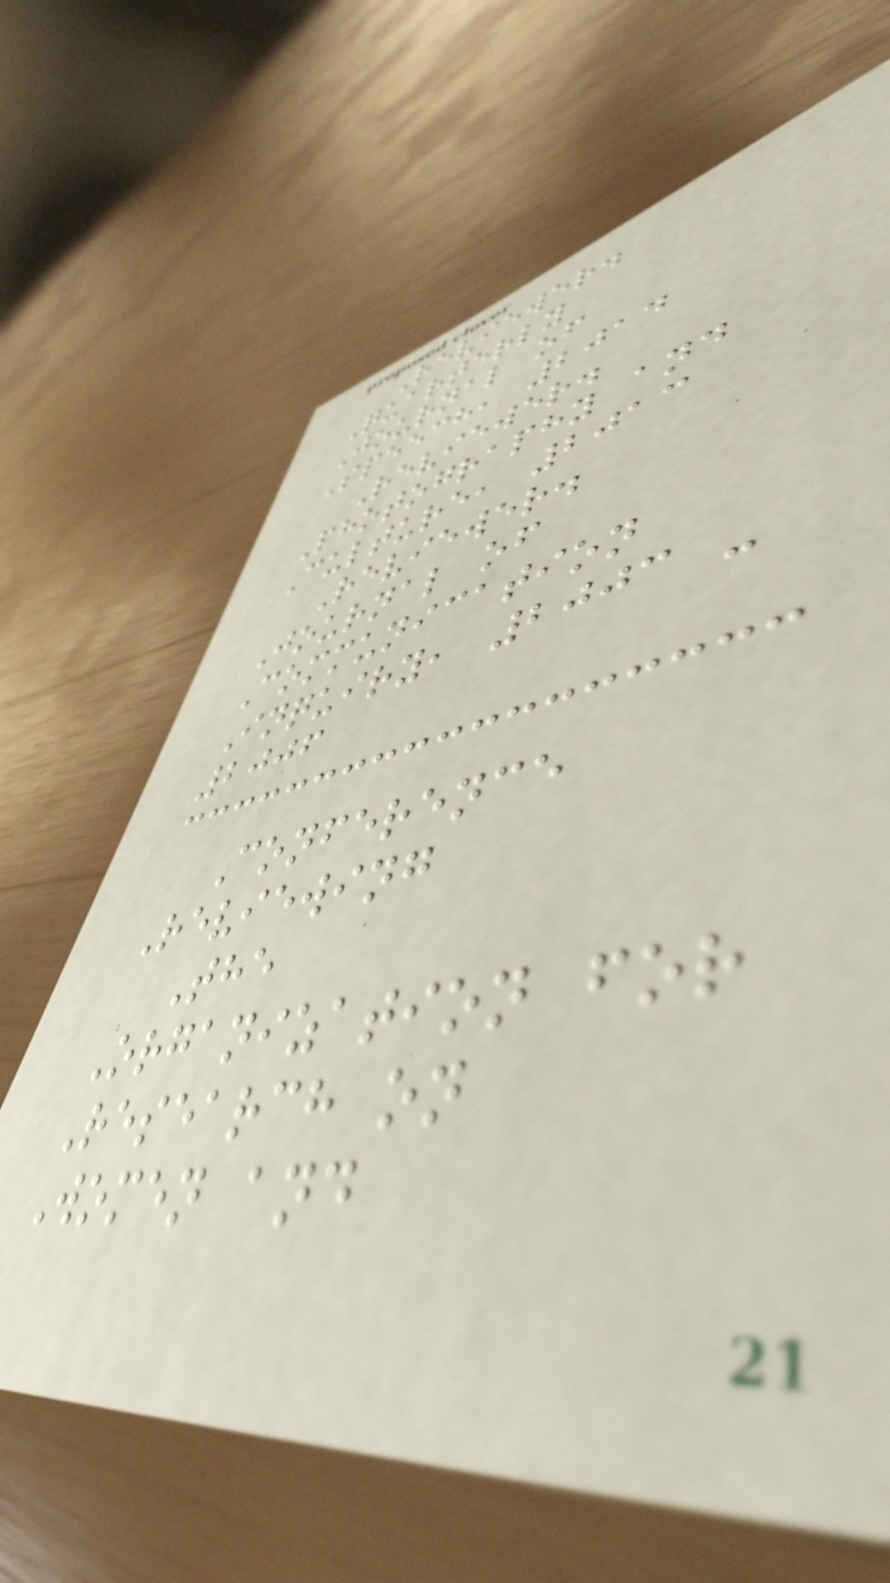Reviewer.
Quarterly
Journal of
Speech, 2014
Reviewer.
Photography and
Culture, 2013
Reviewer.
Journal of
Communication
Inquiry, 2003 -
2006
Conference
Reviewing
The
Organization for
Research on
Women and
